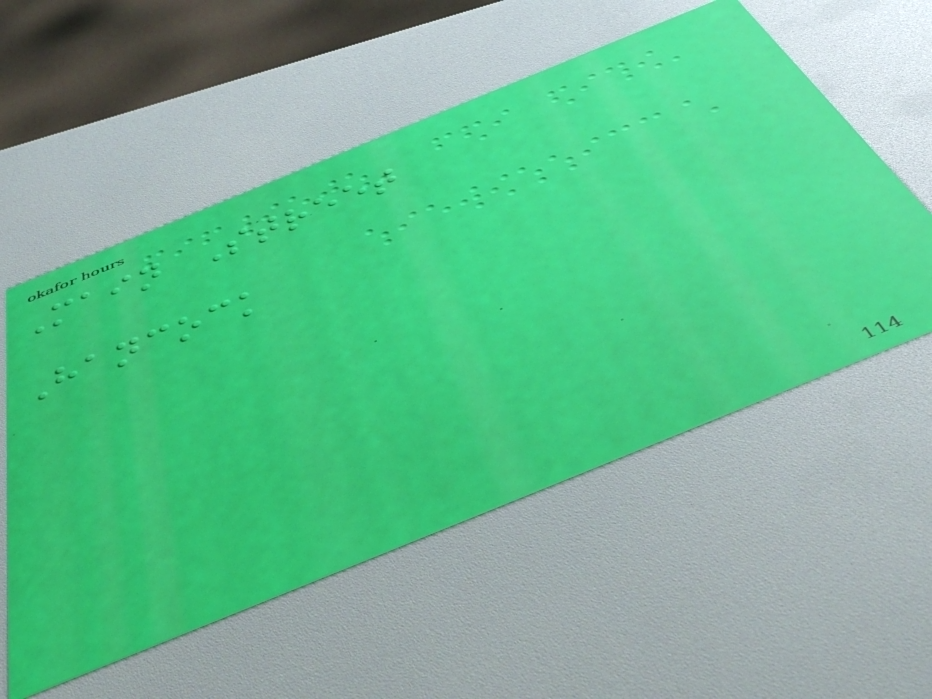Main Street
Hancock
